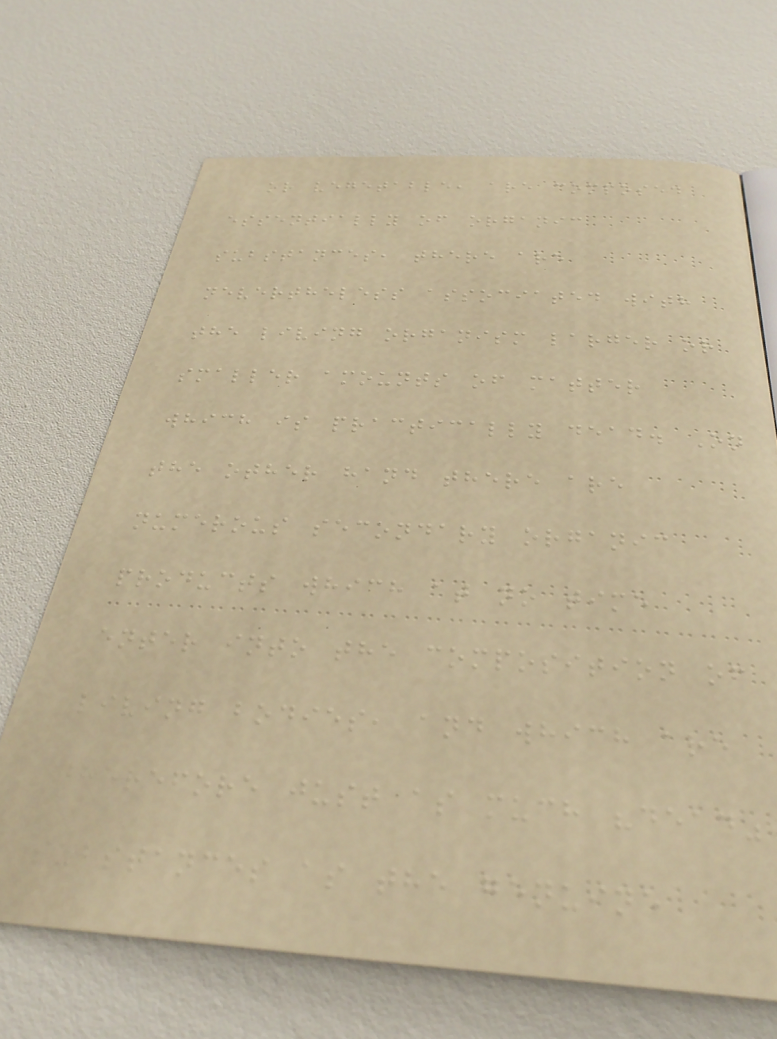or vegetable, are composed
essentially of organic
substances, there are
nevertheless associated with
the living organism larger or
smaller amounts of matter
which is practically dead. On
the other hand there are
numerous secondary organic
products which at no time
enter into the composition of
living bodies, and which are
therefore just as much "dead"
substances as the genuine
